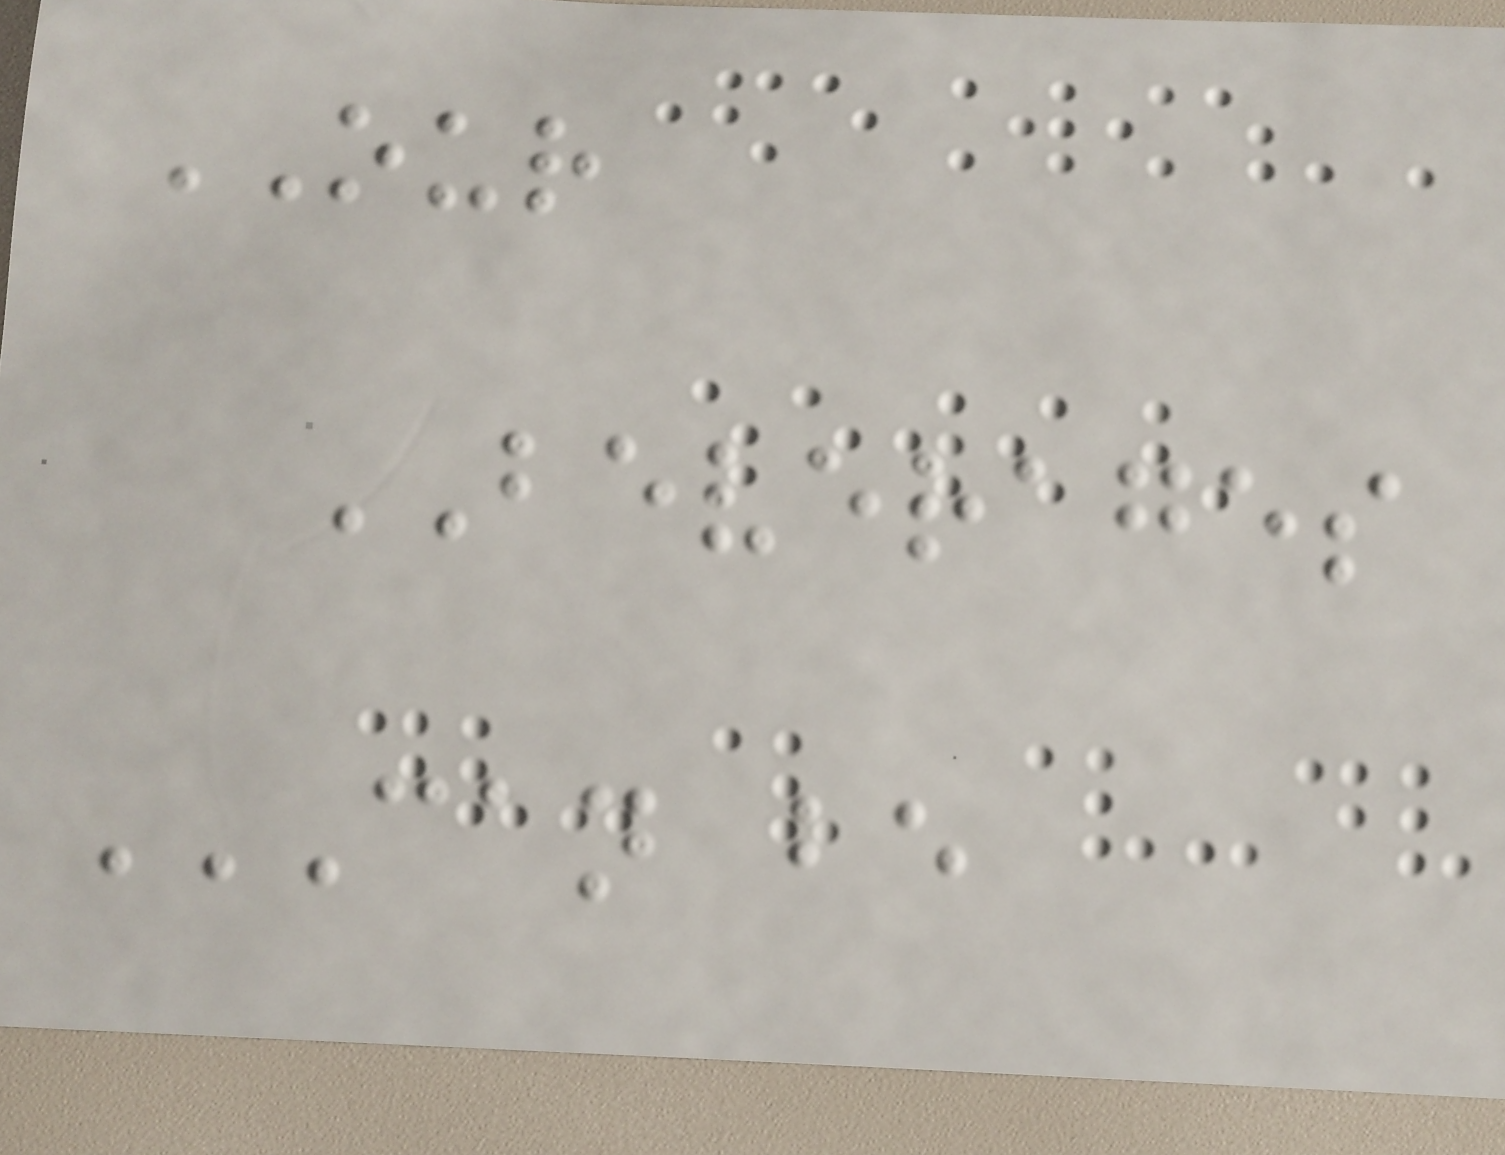OUR
BEVERAGES
CAN BE
